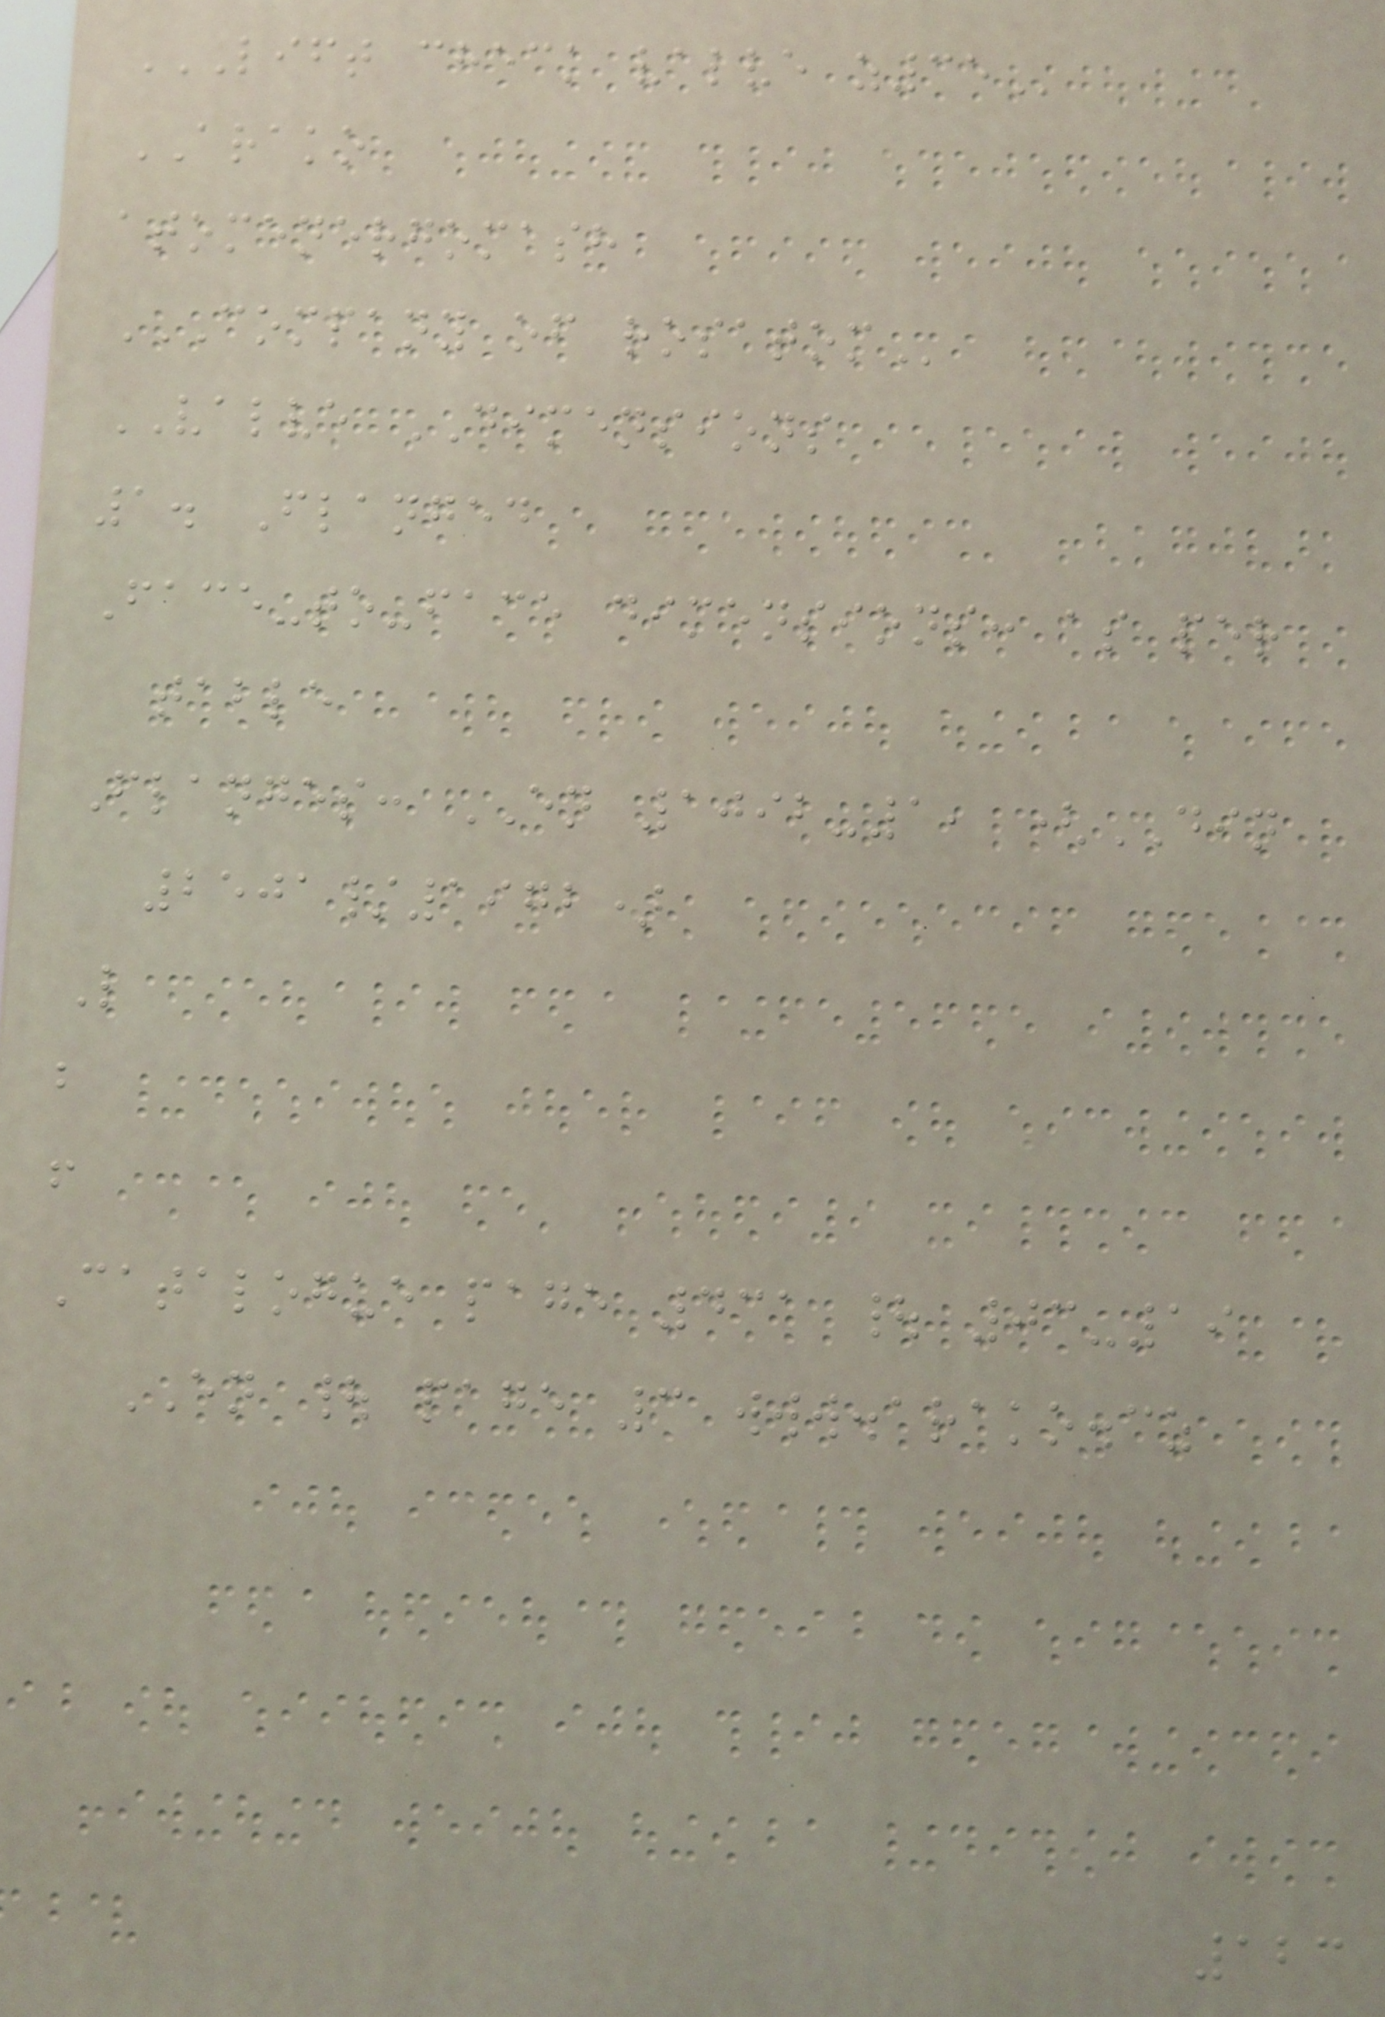LIFT CHECK VALVE Z35
ARAKO
atomenergomash
COMPANY OF ROSATOM
VALVE DIMENSIONS
1. Flanged
Face-to-face dimensions: as per
table
Flanges: EN 1092-1, (DIN
2501/1972)
L
b
f
Catalogue page 431 | 03-19
EN | page 3 www.arako.cz
123
